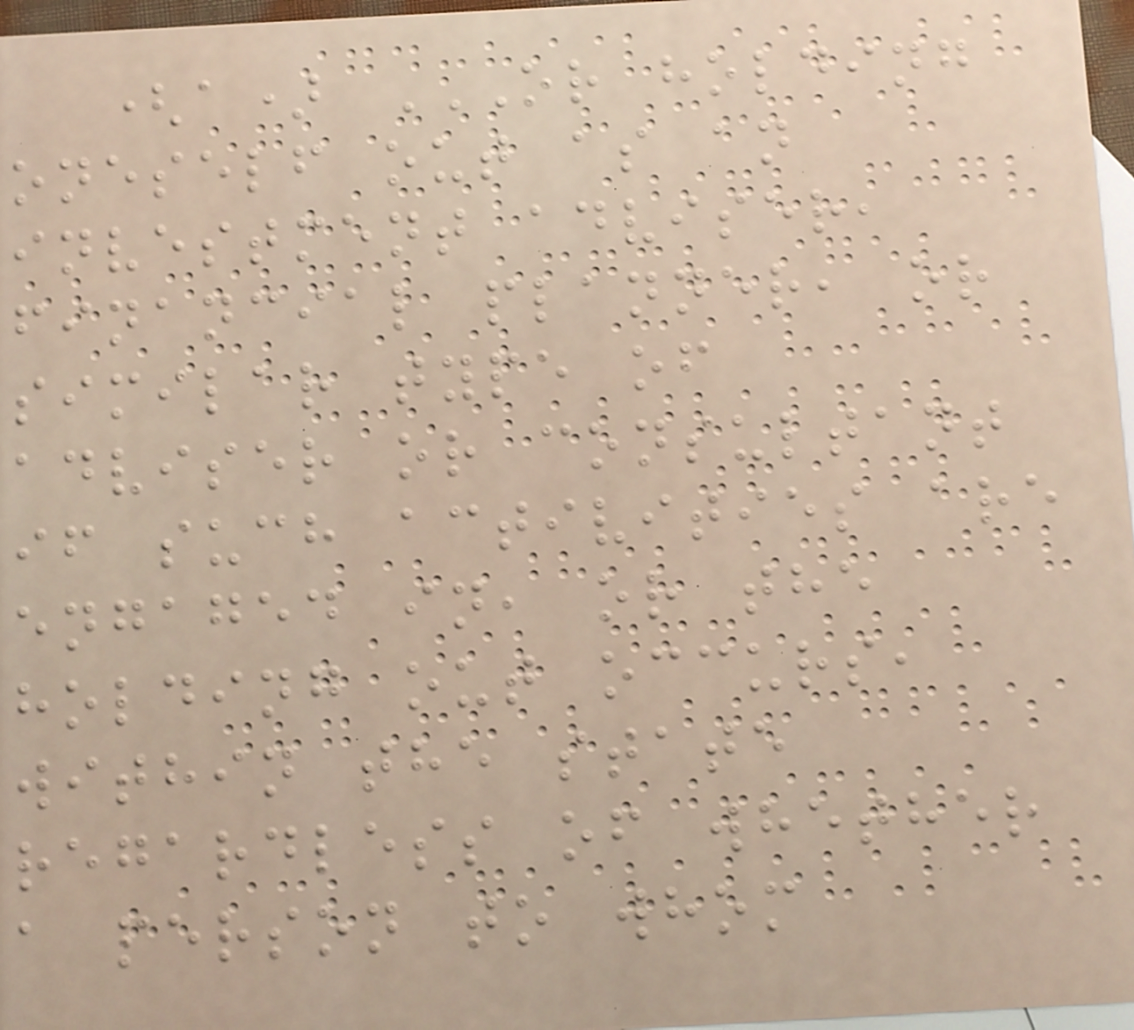(a) OR HOLDING
ONESELF OUT AS AN
INVESTMENT ADVISER,
FINANCIAL PLANNER, OR
SIMILAR TYPE OF
ADVISER OR CONSULTANT
IF SUCH ACTIVITIES ARE
ENGAGED IN, OR THE
HOLDING OUT OCCURS,
WITHIN THE STATE
REGARDLESS OF WHETHER
A PERSON TO WHOM
